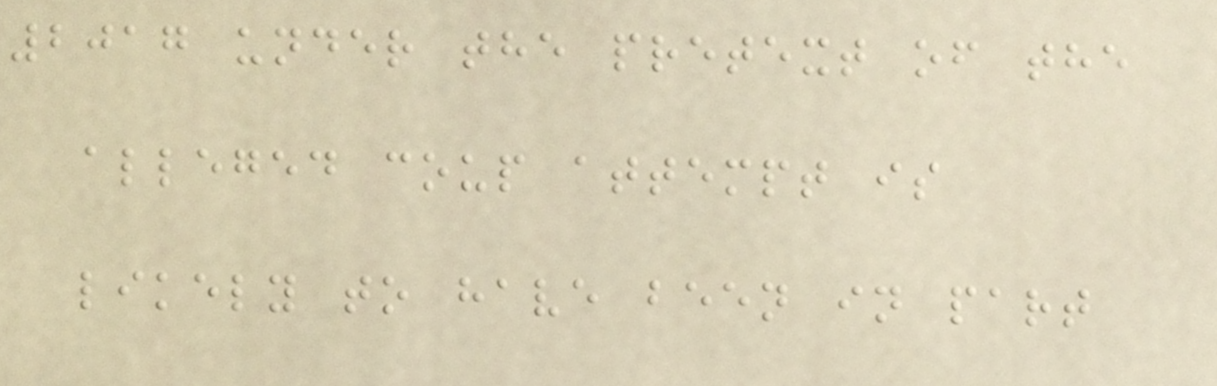2017 under the pretext of the
alleged coup attempt is
likely to have been in part
